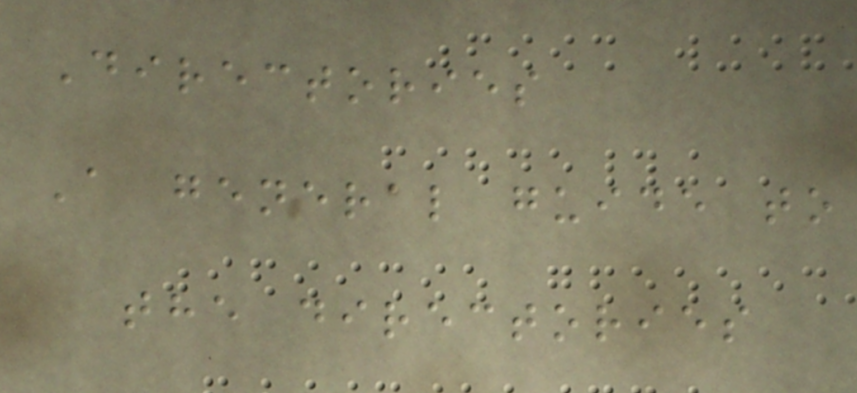Directories
A general guide to
the directories
